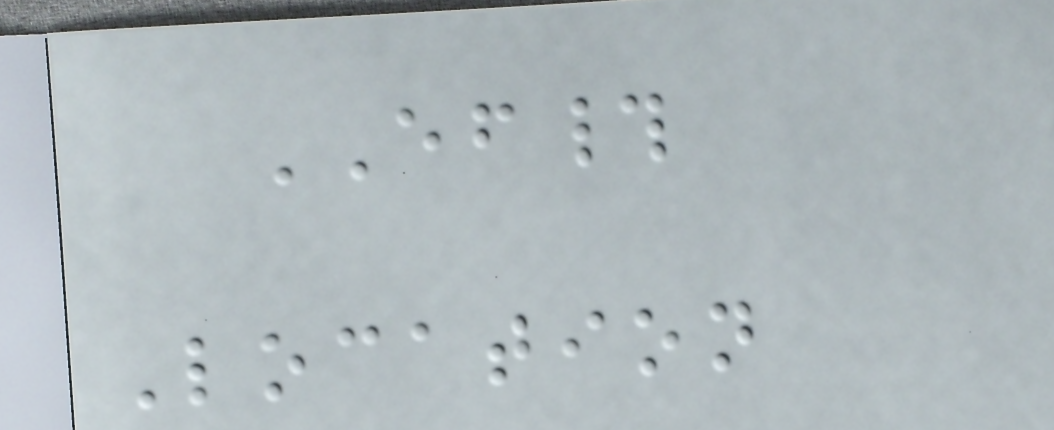EF#
Location
